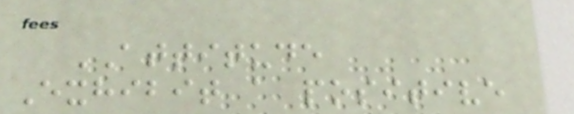ATTITUDE
Exhibit a positive
